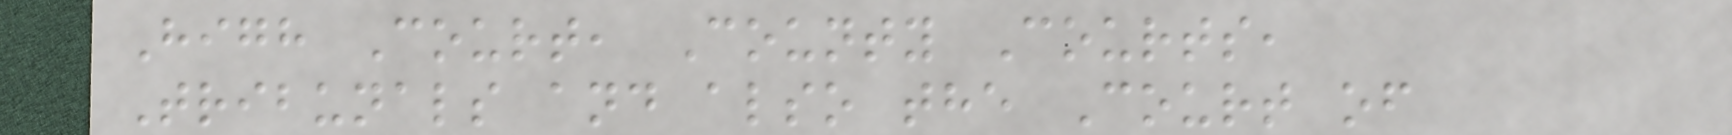High Court, County Courts,
Tribunals and also the Court of
